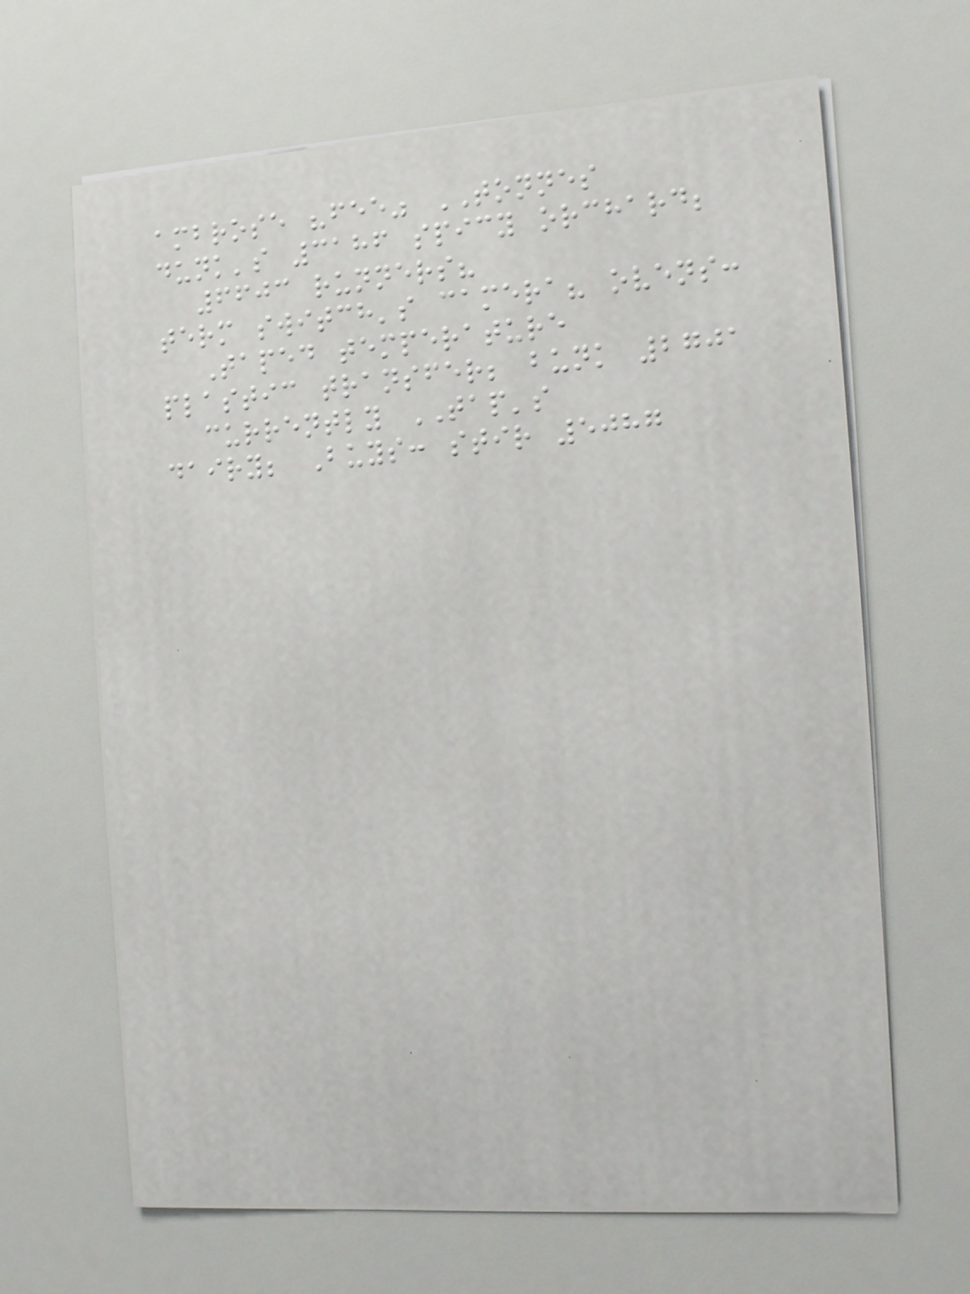ambrose "fee" TONNES
dunk's 3186 spicy orchard;
6603 runners?
term switch's camera? ovens:
Taped temperature
plastic transfer; bunk 2701
currently TAP's
dairy; Buys: stir 5087
